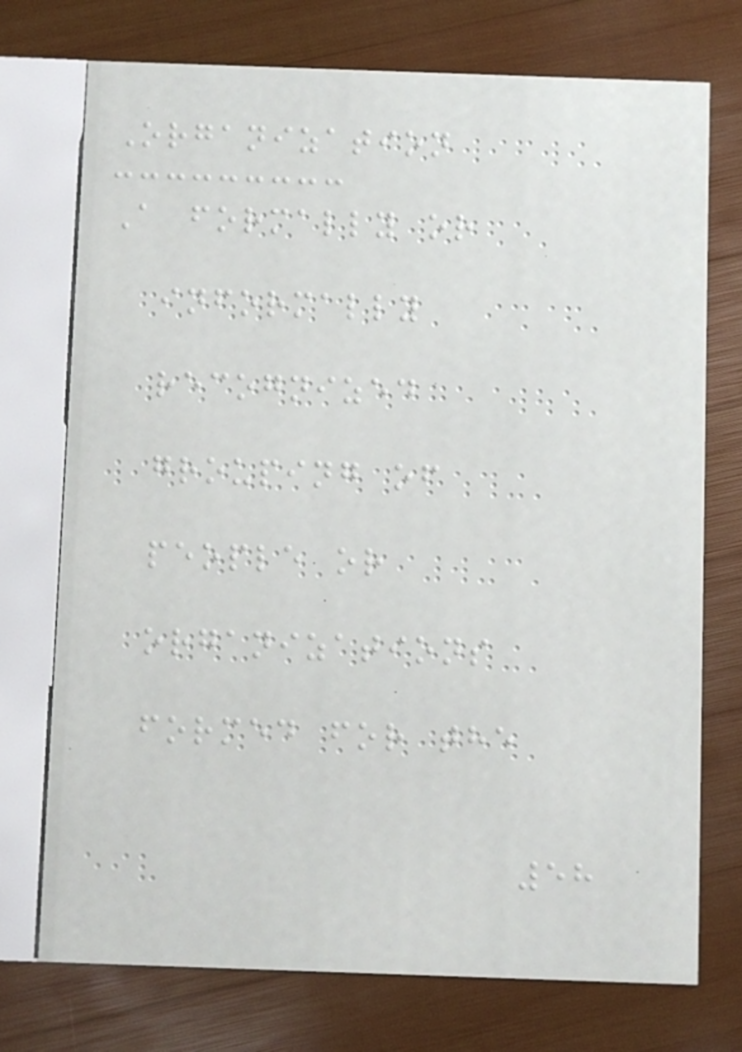Organization
A formally or
informally
recognized
grouping of
people or
organizations
formed for the
58
